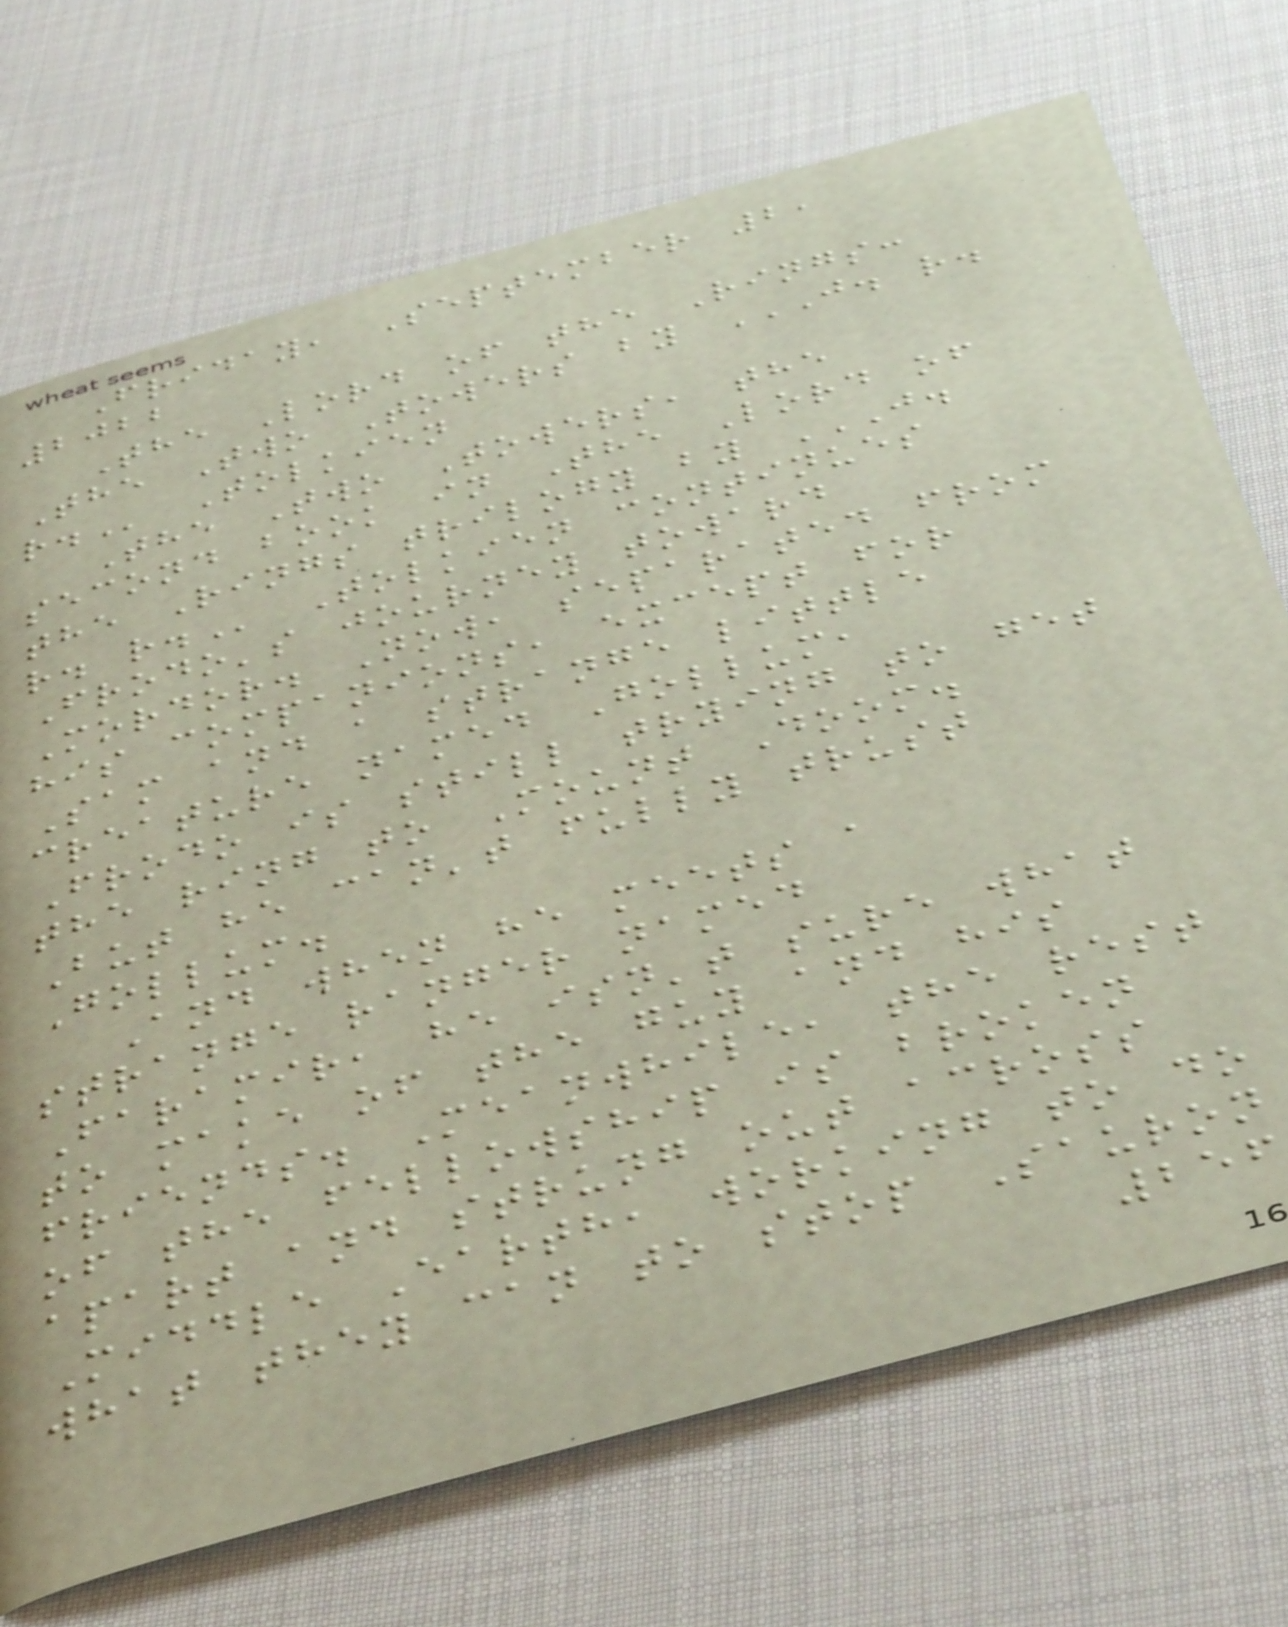Friday, September 2,
2022
The Lord of the Rings:
The Two Towers by J. R.
R. Tolkien
The Two Towers, the
second book in The Lord of
the Rings trilogy by J.
R. R. Tolkien continues
Frodo's journey toward
Mordor. Now, separated from
his companions, except for
Sam and a strange little
creature named Gollum,
Frodo is still trying to get
the ring to Mount Doom.
But he can't fully trust
Gollum.
And when he meets a
strange ranger named
Faramir, he isn't sure what
to make of the guy and his
friends. Meanwhile, the rest
of the fellowship is broken
apart and strung out across
Middle Earth, working to do
what they can to stop Sauron
256
